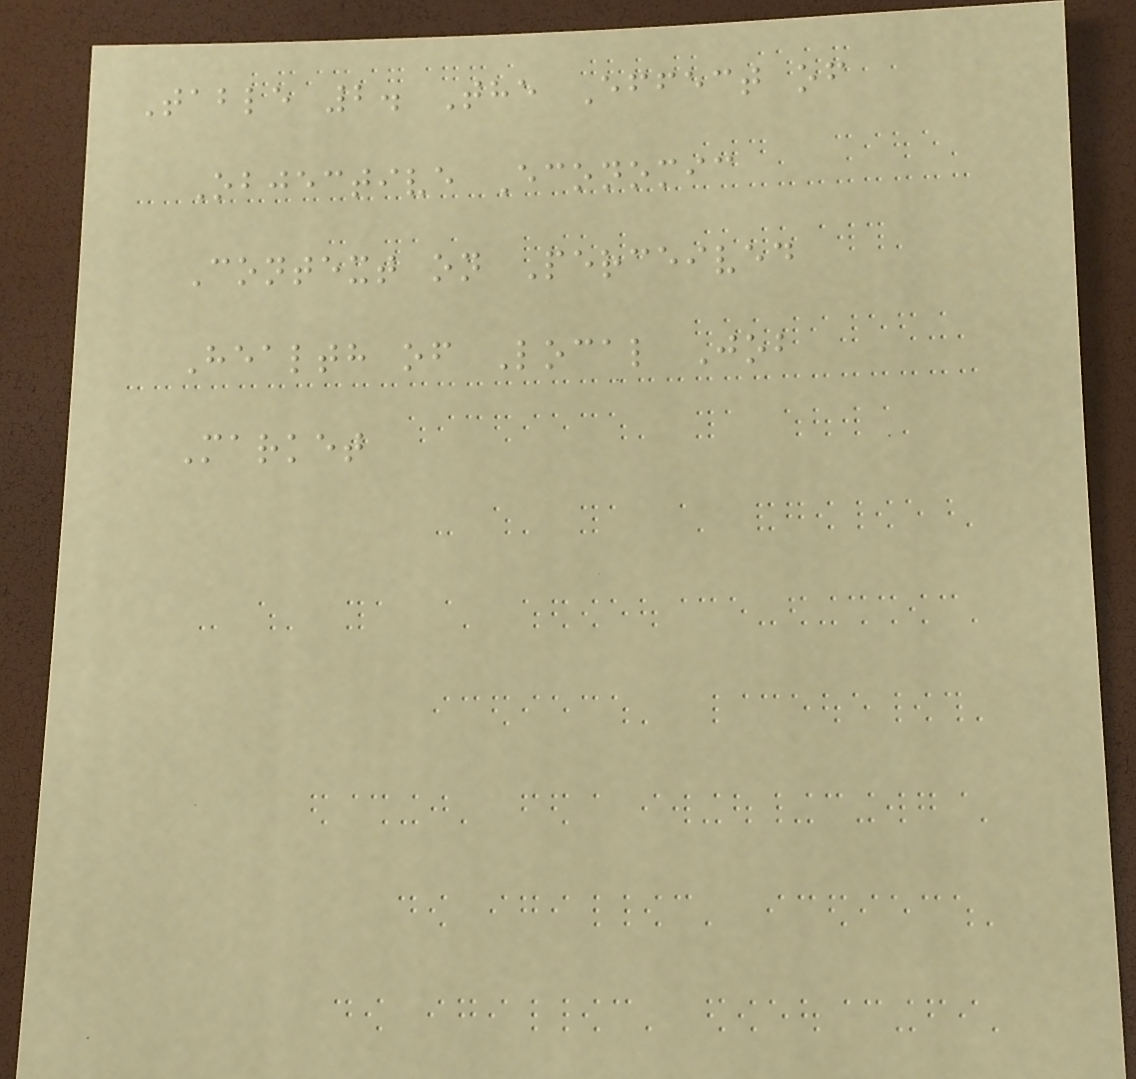Table 2. The Effect of
Objective Economic
Context on Perceived
Health of Local Job
Market
